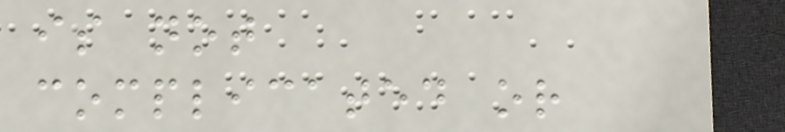is not
complicated or
